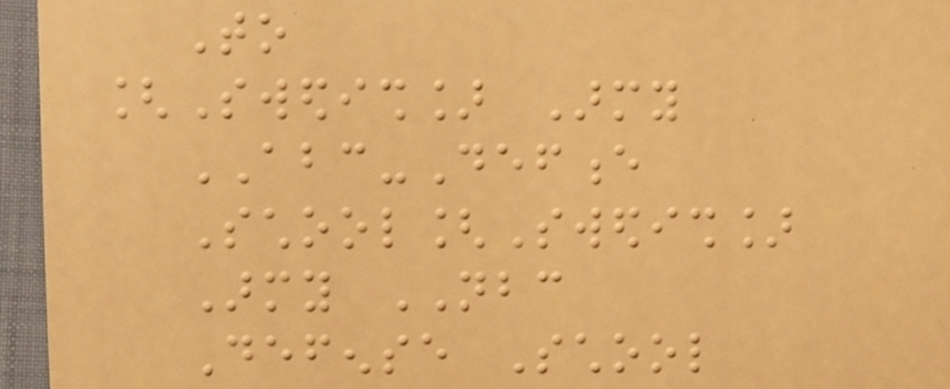To
[Swedish] Army
ABC-Defence
School[Swedish]
Army NBC
Defense School
